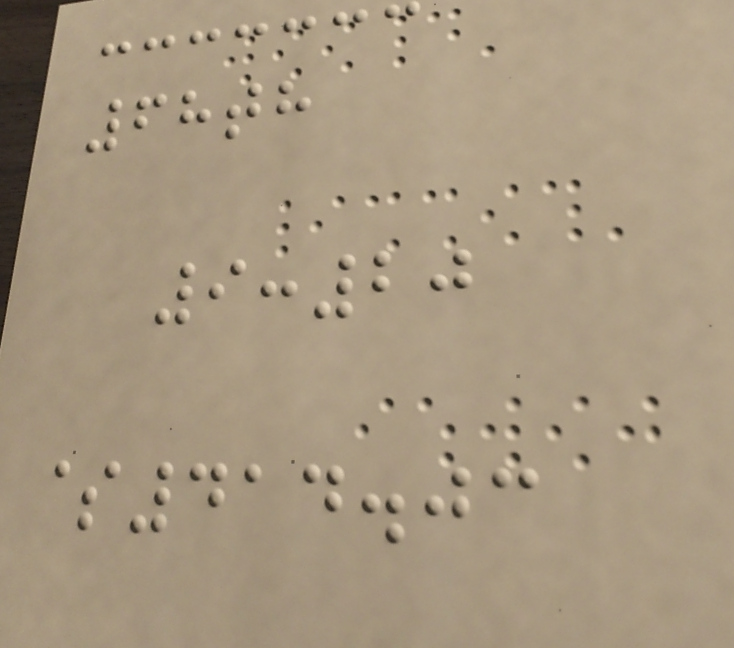68th
9:20
$414.03
